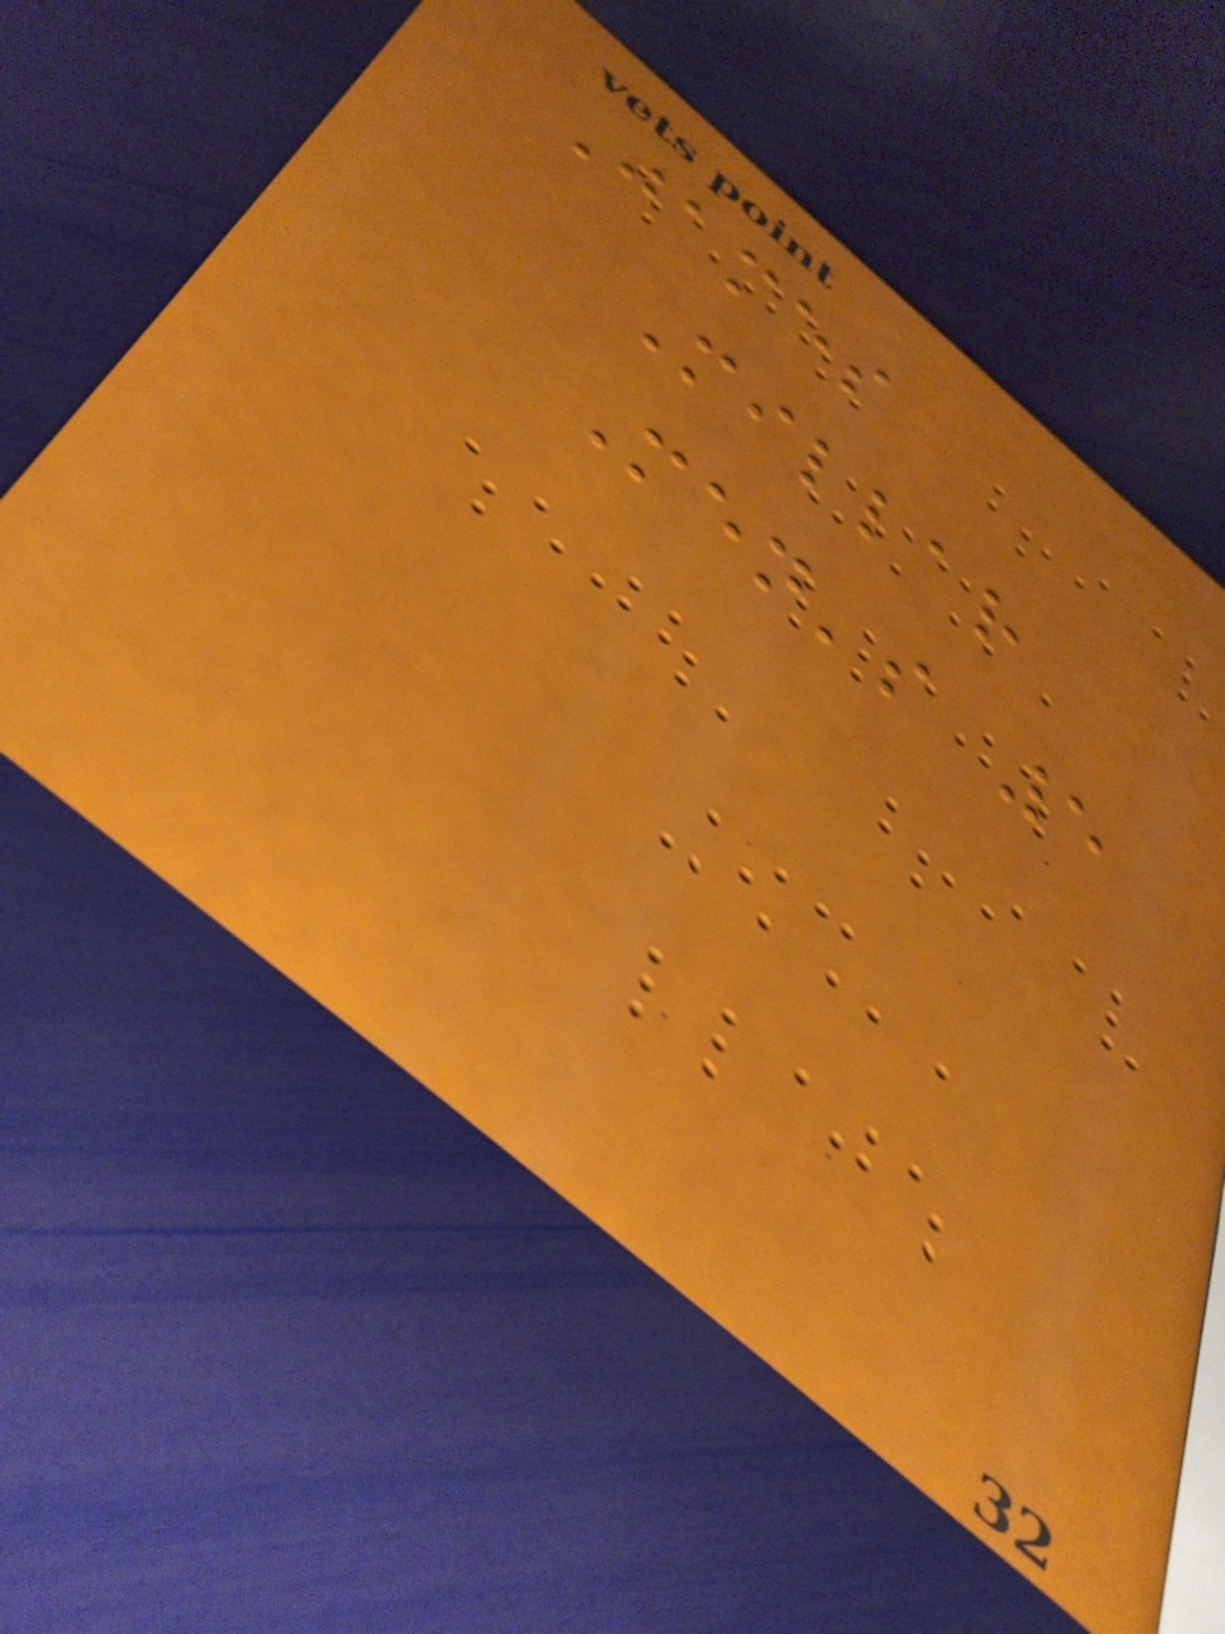James
Millar
Men's 5
